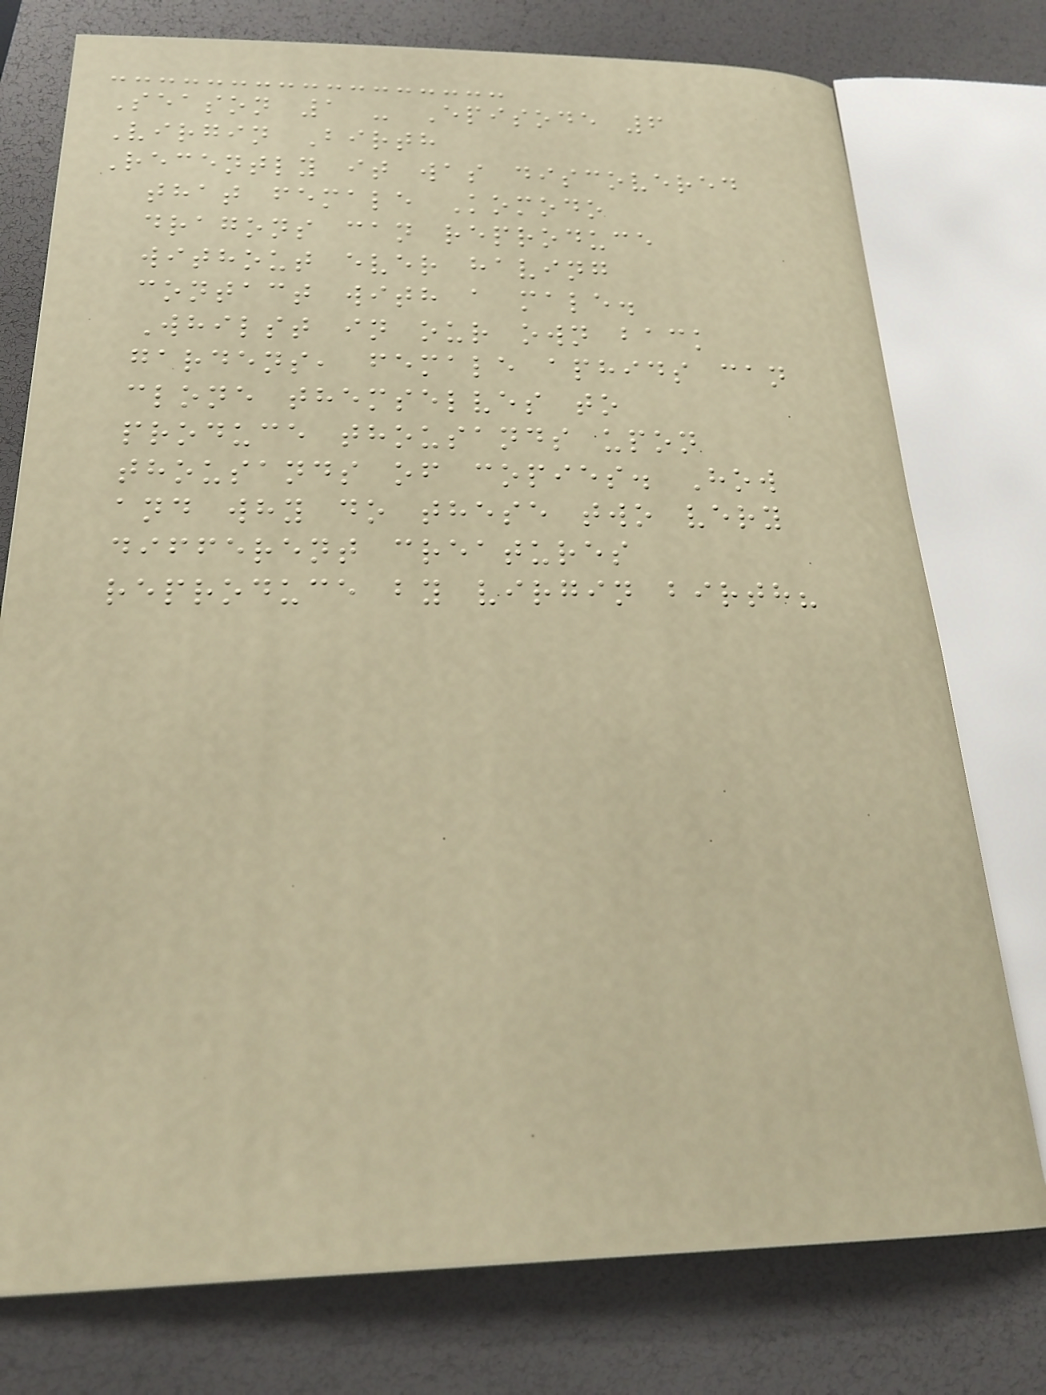Season 1 - Episode 6
Virgin Birth
Recently it was discovered
that female Komodo
dragons can reproduce
without ever having
contact with a male.
Whilst in our own back
gardens, female aphids can
clone themselves to
produce thousands upon
thousands of copies. How
and why do these two very
different creatures
reproduce by virgin birth?
